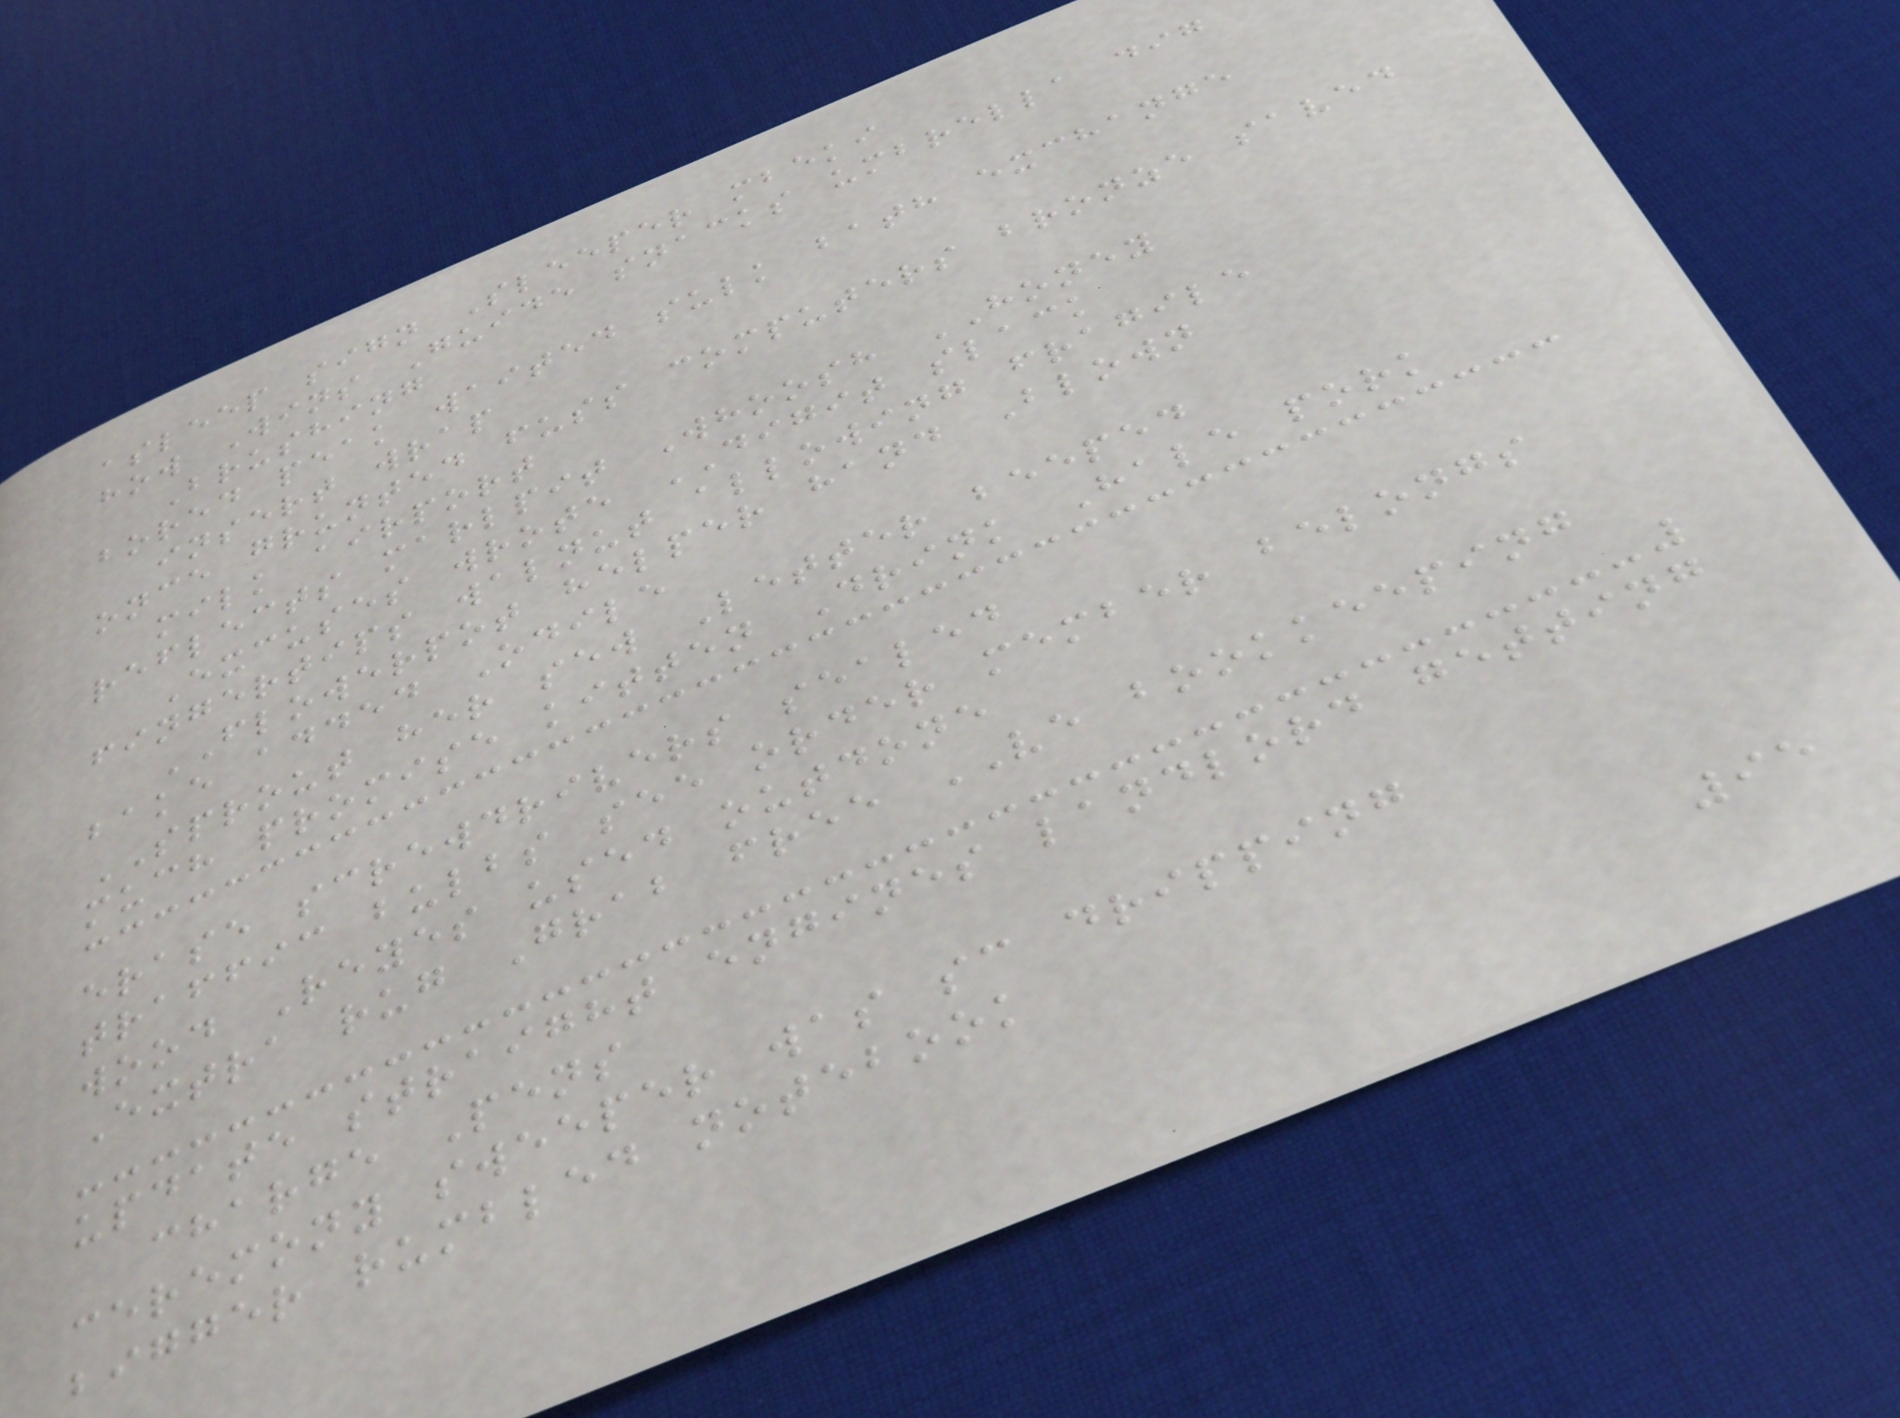asleep sign Sleeper mbeki
how Wins Guide snacks umbrella dig
Brushing
bored peak waited sulk bath exchange
insert wrap
once grunted fuss computers bronze saved
milk airport
reflects marlpit Whoosh HONEY
Excuses wrote DIGIT slack
fingertips walnut allowing fragile
FLOWERPOT helper hand Blown
bake added Odile
SPROUT her sew Letter beeped
much promise kitten Drink Hale pork
erase screwdrivers sealed
traffic bulbs see order member belongs
wood Reyes used outdone
Extra rug Grab free VE bookkeeping
update straight engines landlord getting
charge Pens
ceremony sweeper was sc dripping
bigger rumbled notebook
95
